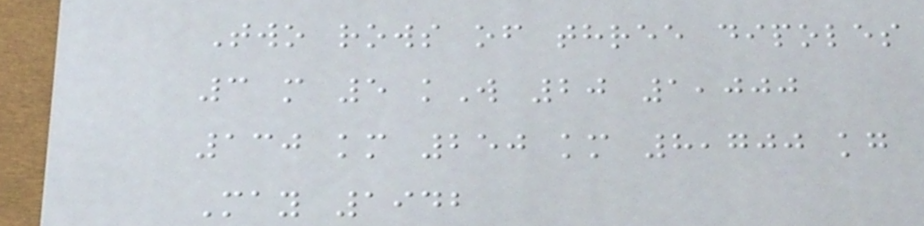Two rows of three dipoles
3 m 5 kW 20 1,000
130 km 250 km 8,700 kg
May 1942
